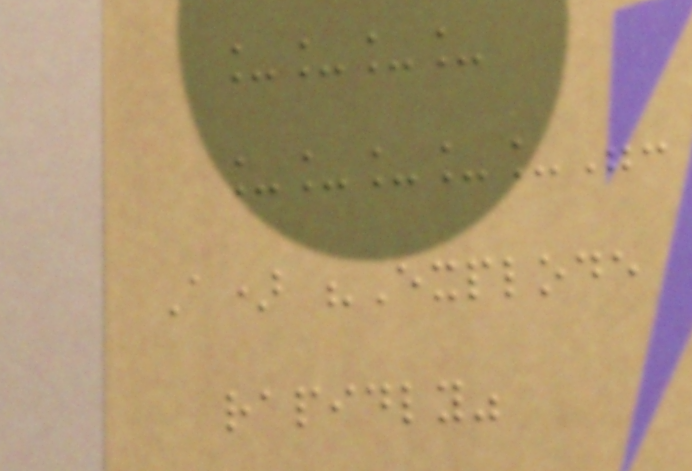____
_____":
A) "Explode
rapidly"
